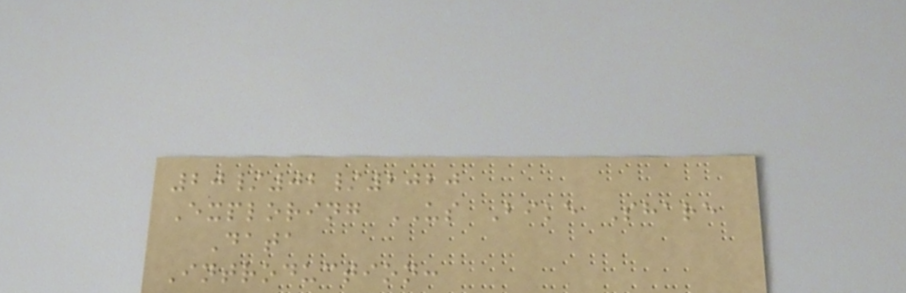20/02/2020
Exploring US Bike Share
Data
Introduction:
